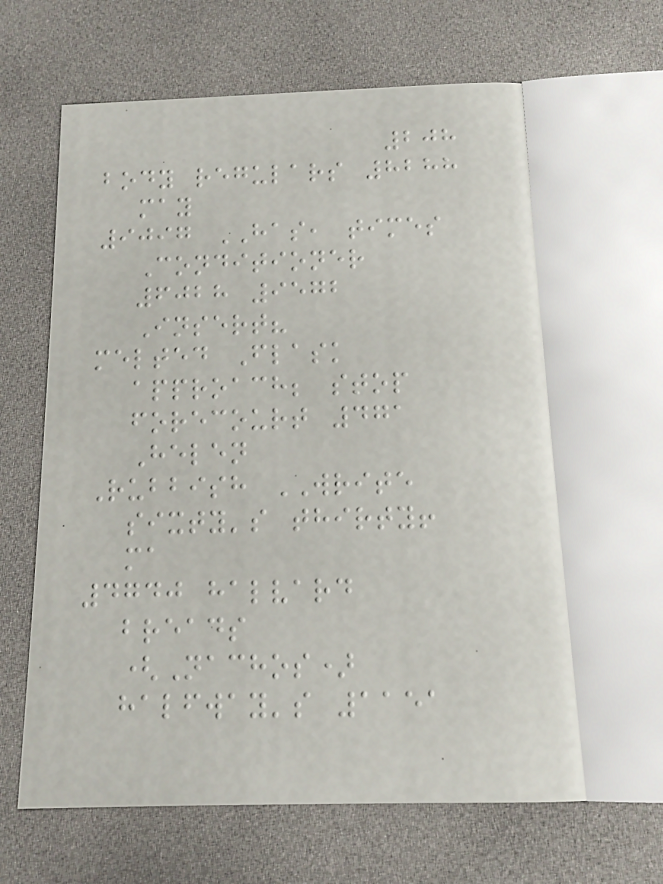208
body regulars 8288
may
9097 HAS, times
Conditioner
6028 9572
Insert?
melted Flask
approach; stop
forecourt 471
Helen
Rubbish WRITE
sixty's thirty!
ma
4740 halvard
breads
(Nachos)
halfway's 1151
